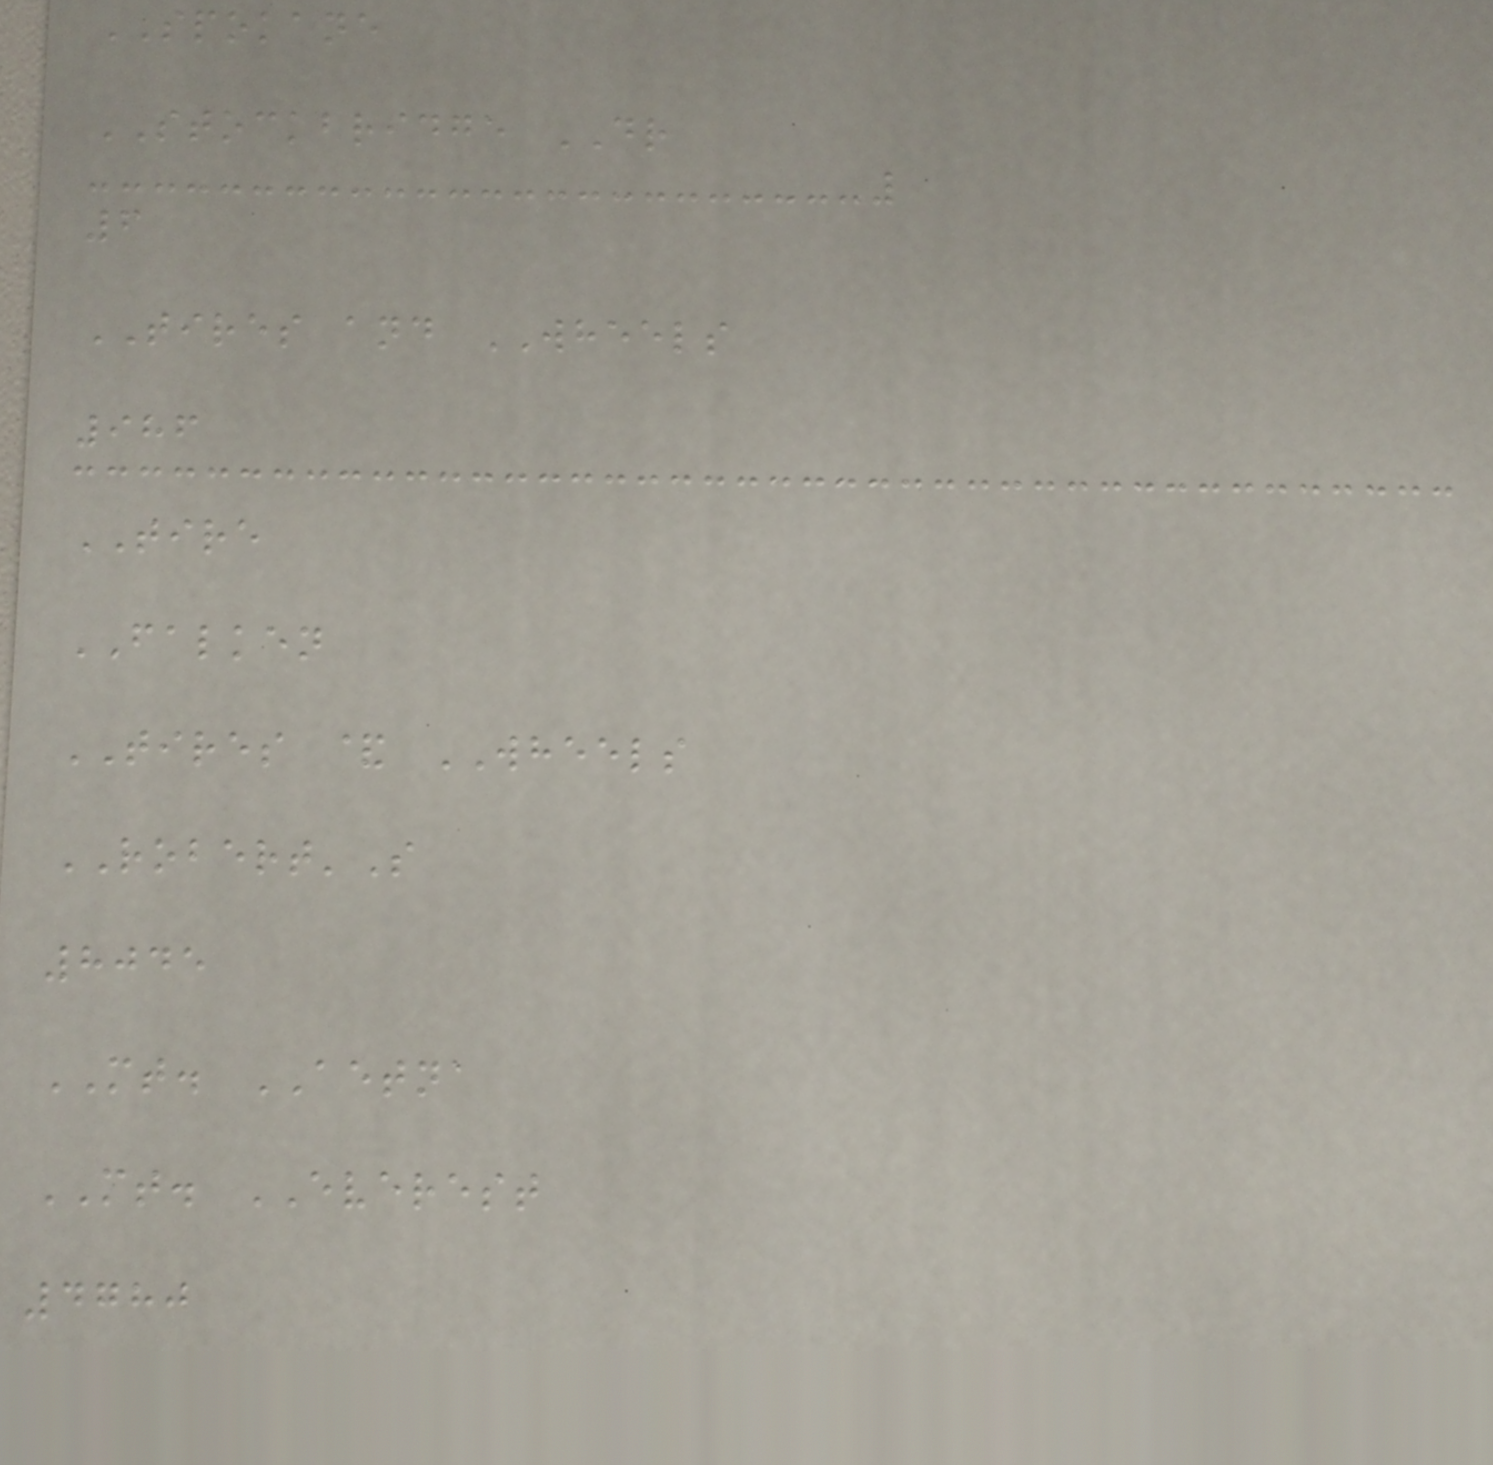SPOKANE
STOCKBRIDGE DR
6
TIRES and WHEELS
986
TIRE
FALKEN
TIRES & WHEELS
ROBERT'S
8045
MT. AETNA
MT. EVEREST
4780
